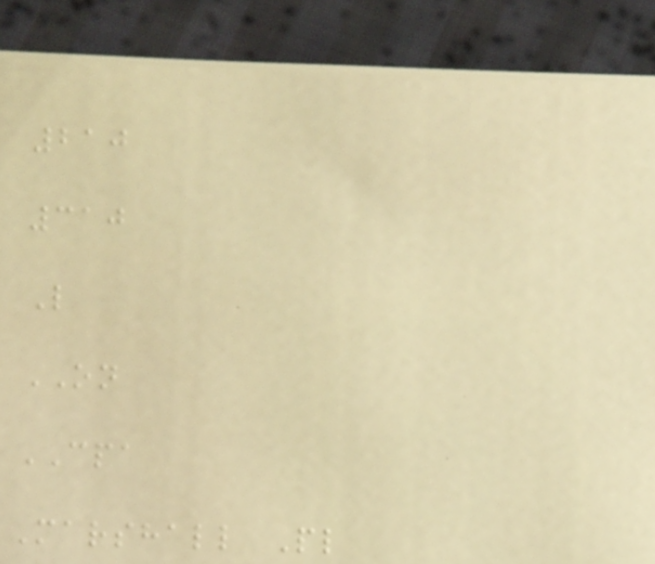210
310
L
ON
CPA
Marshall Pl
